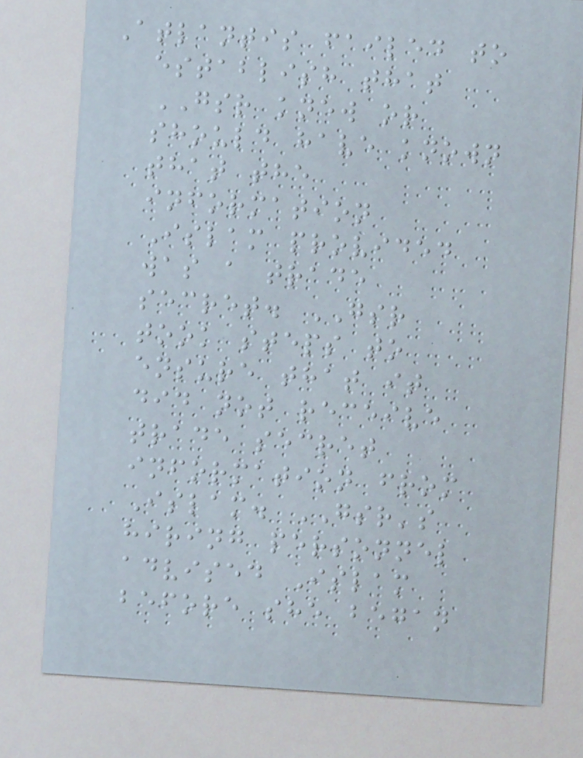Atlantis failed to
establish that
GSR knew or
should have known
that the
information
Islam provided
was a trade
secret. GSR
took steps to
ensure that it
did not receive
trade secret
information from
Islam. GSR's
hiring personnel
advised Islam
before she began
